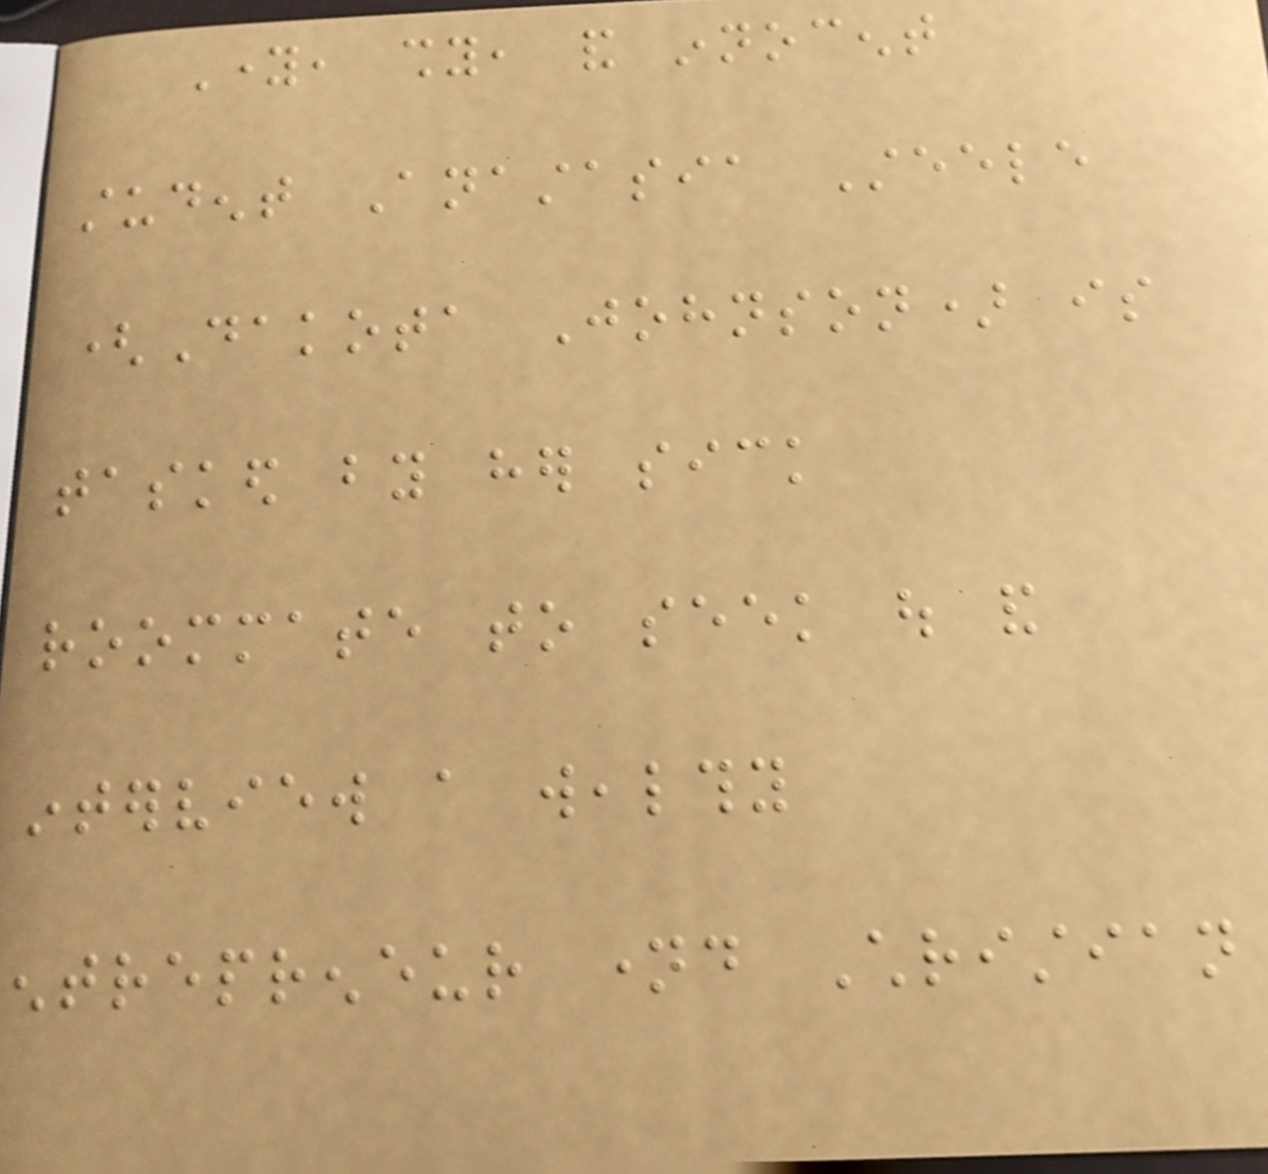Young, shy, and innocent
student Anastasia Steele
(Dakota Johnson) is
tasked by her sick
roommate to seek out and
interview a wealthy
entrepreneur named Christian
